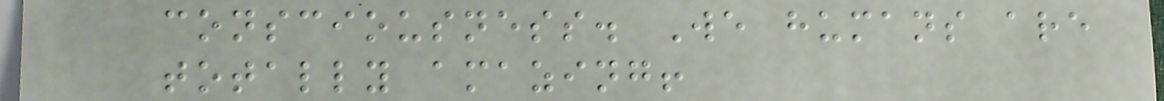consciousness. We humans are
totally amazing!
